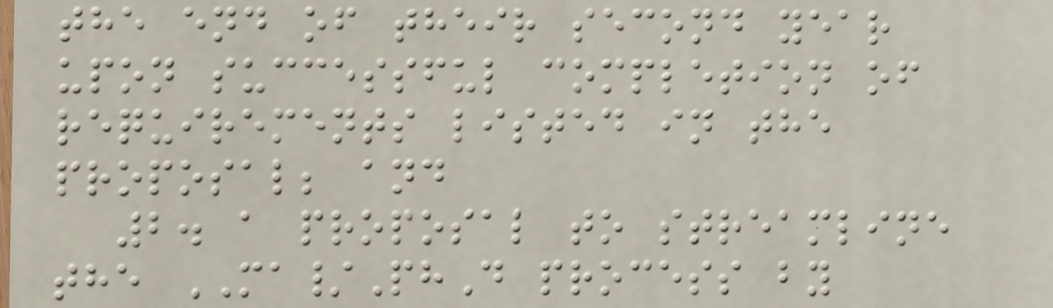the end of their second year
upon successful completion of
requirements listed in the
proposal; and
2. a proposal to streamline
the MA/PhD process by
